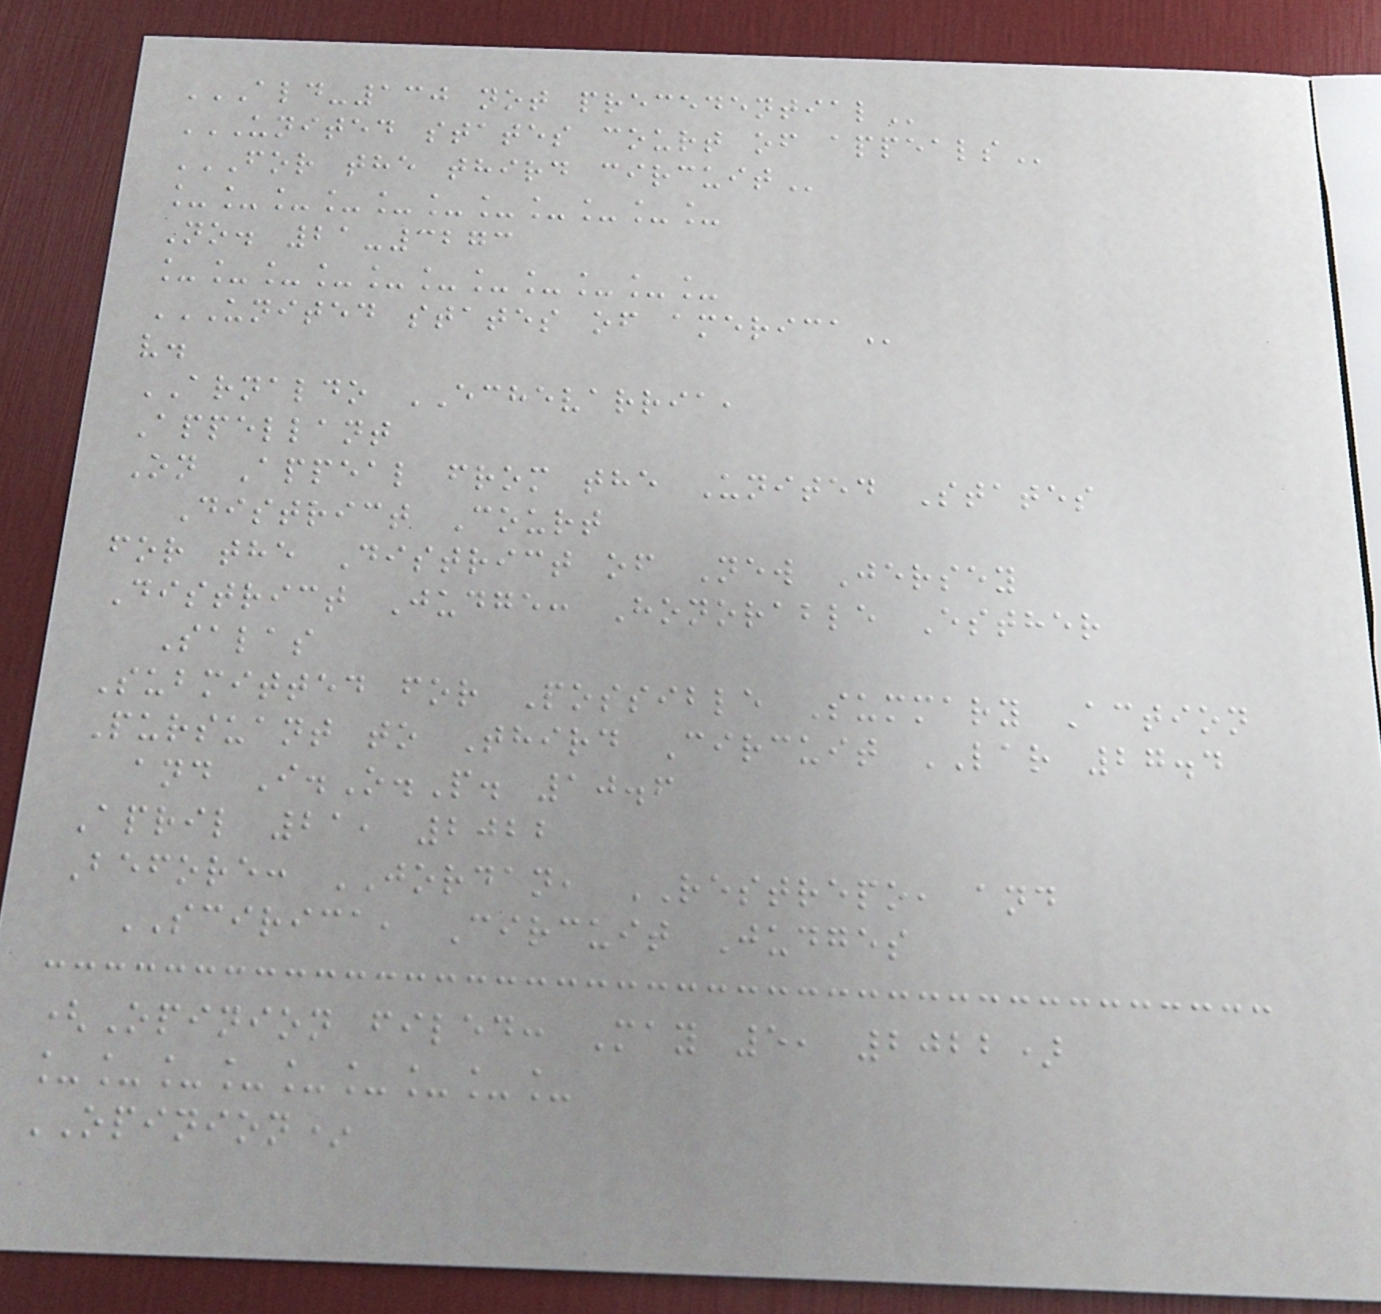ALD-130 NOT PRECEDENTIAL
UNITED STATES COURT OF APPEALS
FOR THE THIRD CIRCUIT
___________
No. 21-3273
___________
UNITED STATES OF AMERICA
v.
ARNALDO ECHEVARRIA,
Appellant
On Appeal from the United States
District Court
for the District of New Jersey
District Judge: Honorable Esther
Salas
Submitted for Possible Summary Action
Pursuant to Third Circuit LAR 27.4
and I.O.P. 10.6
April 21, 2022
Before: JORDAN, RESTREPO, and
SCIRICA, Circuit Judges
(Opinion filed: May 5, 2022)
_________
OPINION*
